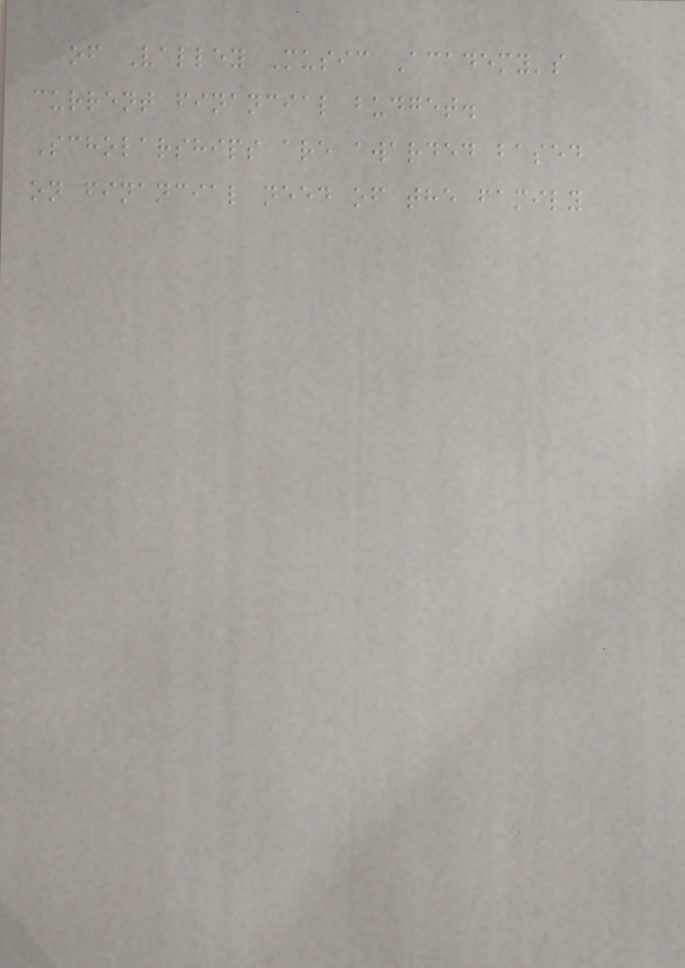of Valley Music Academy's
current financial budget.
Scholarships are awarded based
on financial need of the family
